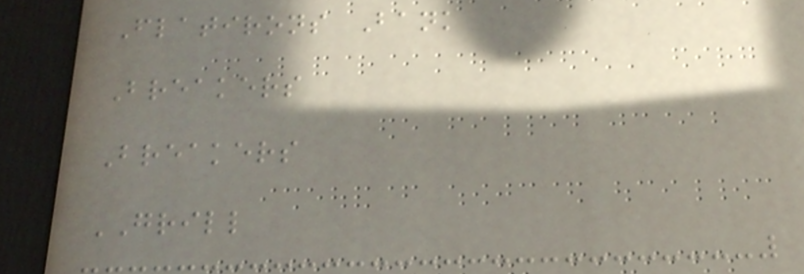Flatirons Bank
Breakers
Breakers
GRILL
